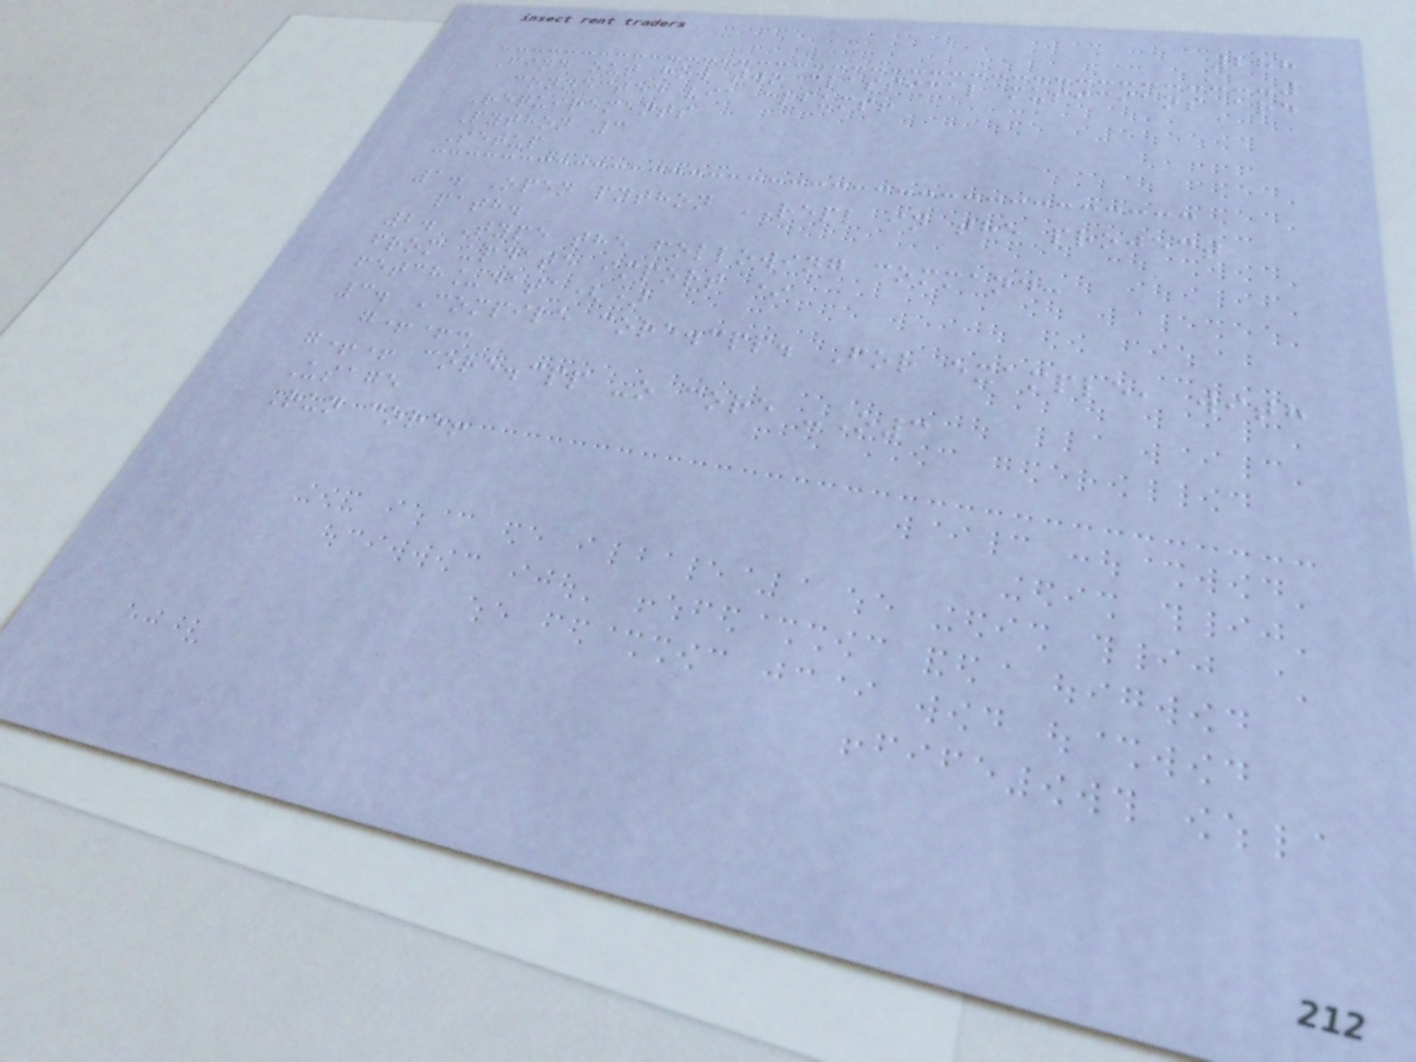288
Find out how two classical musicians are
connected via albums!
Requirements
Python 3
Setup
1. Open python REPL in the project
path.
2. Type the following command:
from update import *
fetch_data()
3. Compile core.cpp. For example, with
g++:
g++ core.cpp -o core -O3
Usage
Run core!
